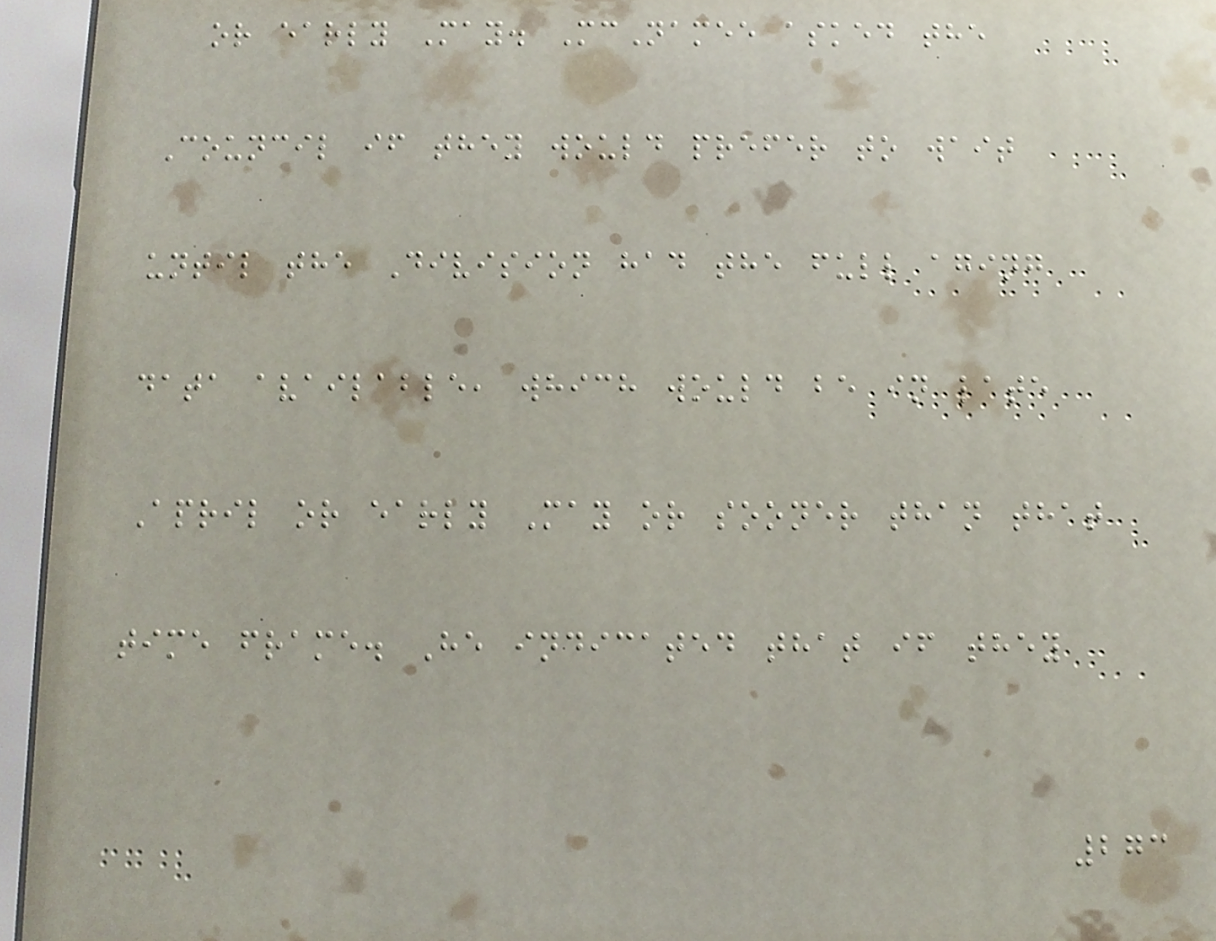or early May. McNamee asked the
Council if they would prefer to wait
until the Division had the full aging
data available, which would be in late
April or early May or sooner than that
time frame. He indicated that if they
273
